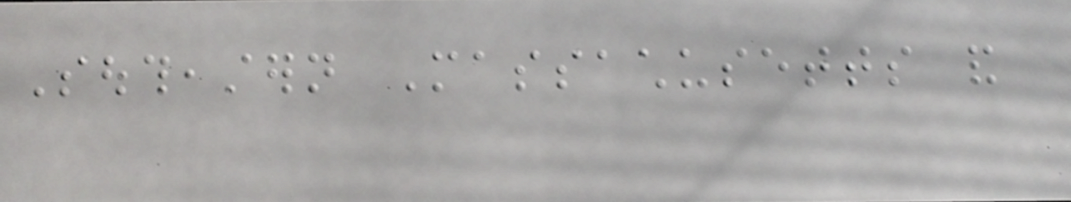Southeastern Massachusetts and
